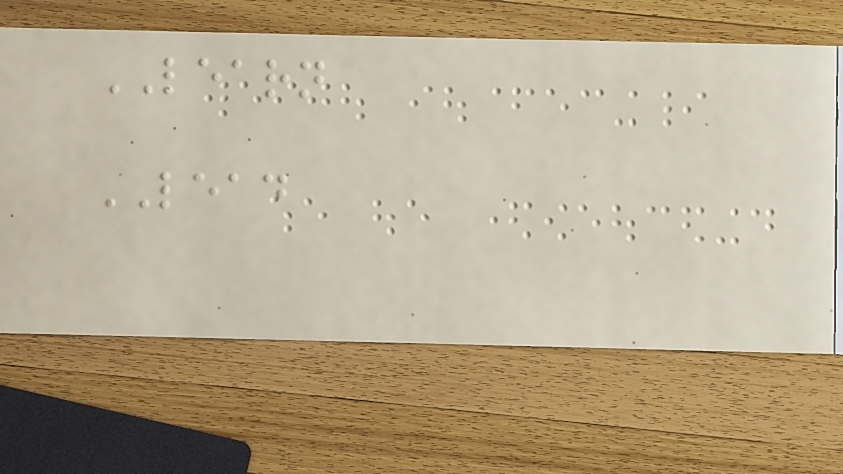LEARN
LEAD
